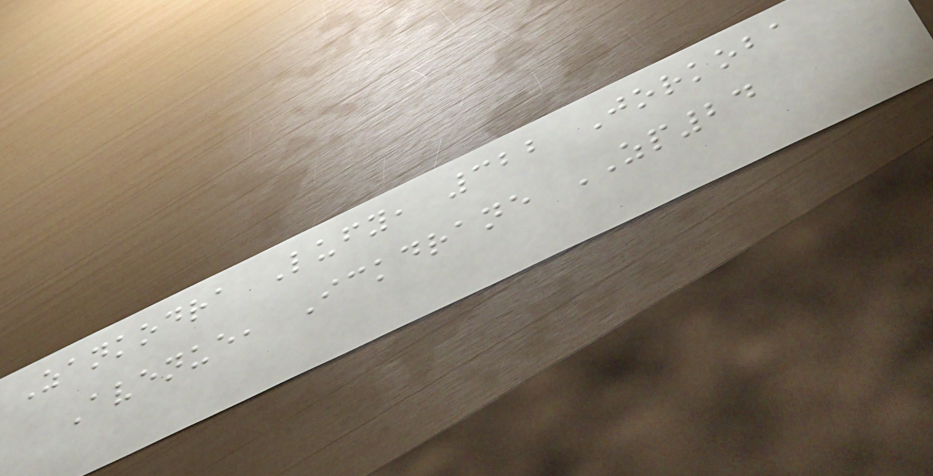Zankodra Lufy, 322 Jorkoba
Avenue, Ickdrane ZP24
